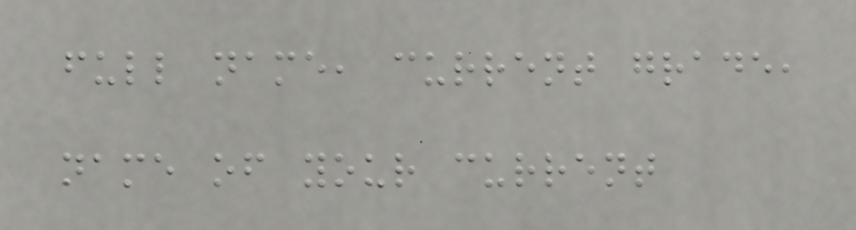full name, current grade,
name of your current
